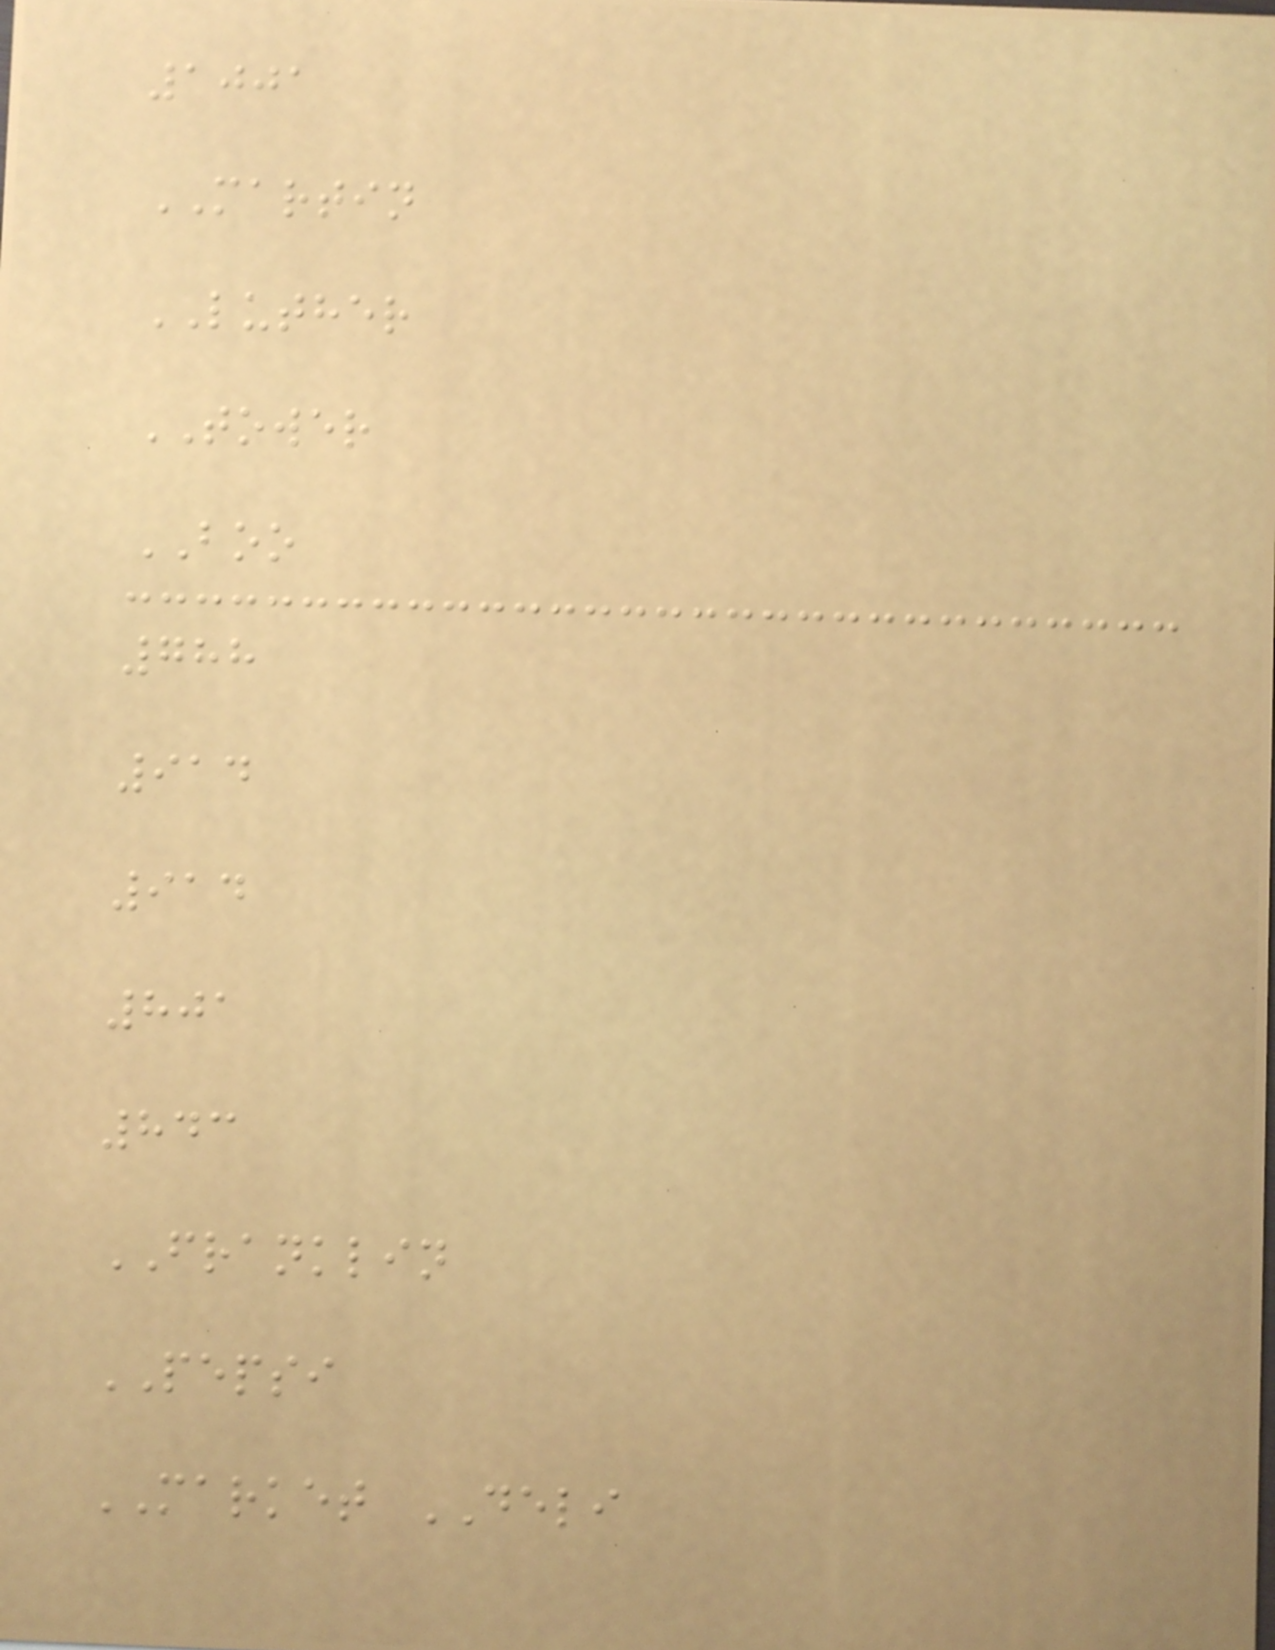1001
MARTIN
LUTHER
TOWER
BOO
788
914
914
801
843
FRANKLIN
PEPSI
MARKET DELI
